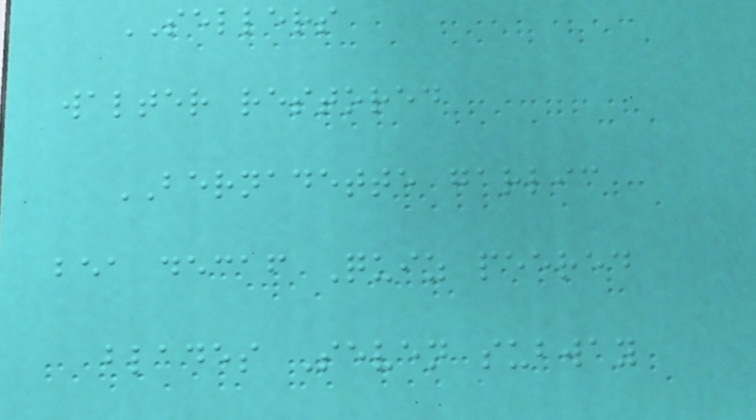SELLERS
walter restored
BERNADETTE garlic
bea decaf Quiz peered
blades Seven subway
